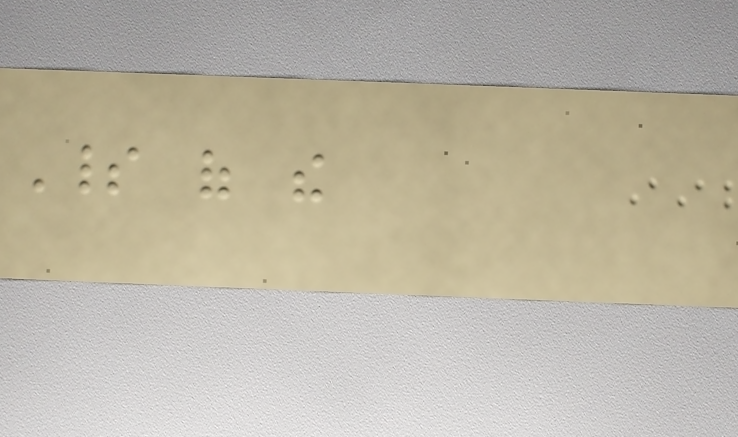Spirit of the
